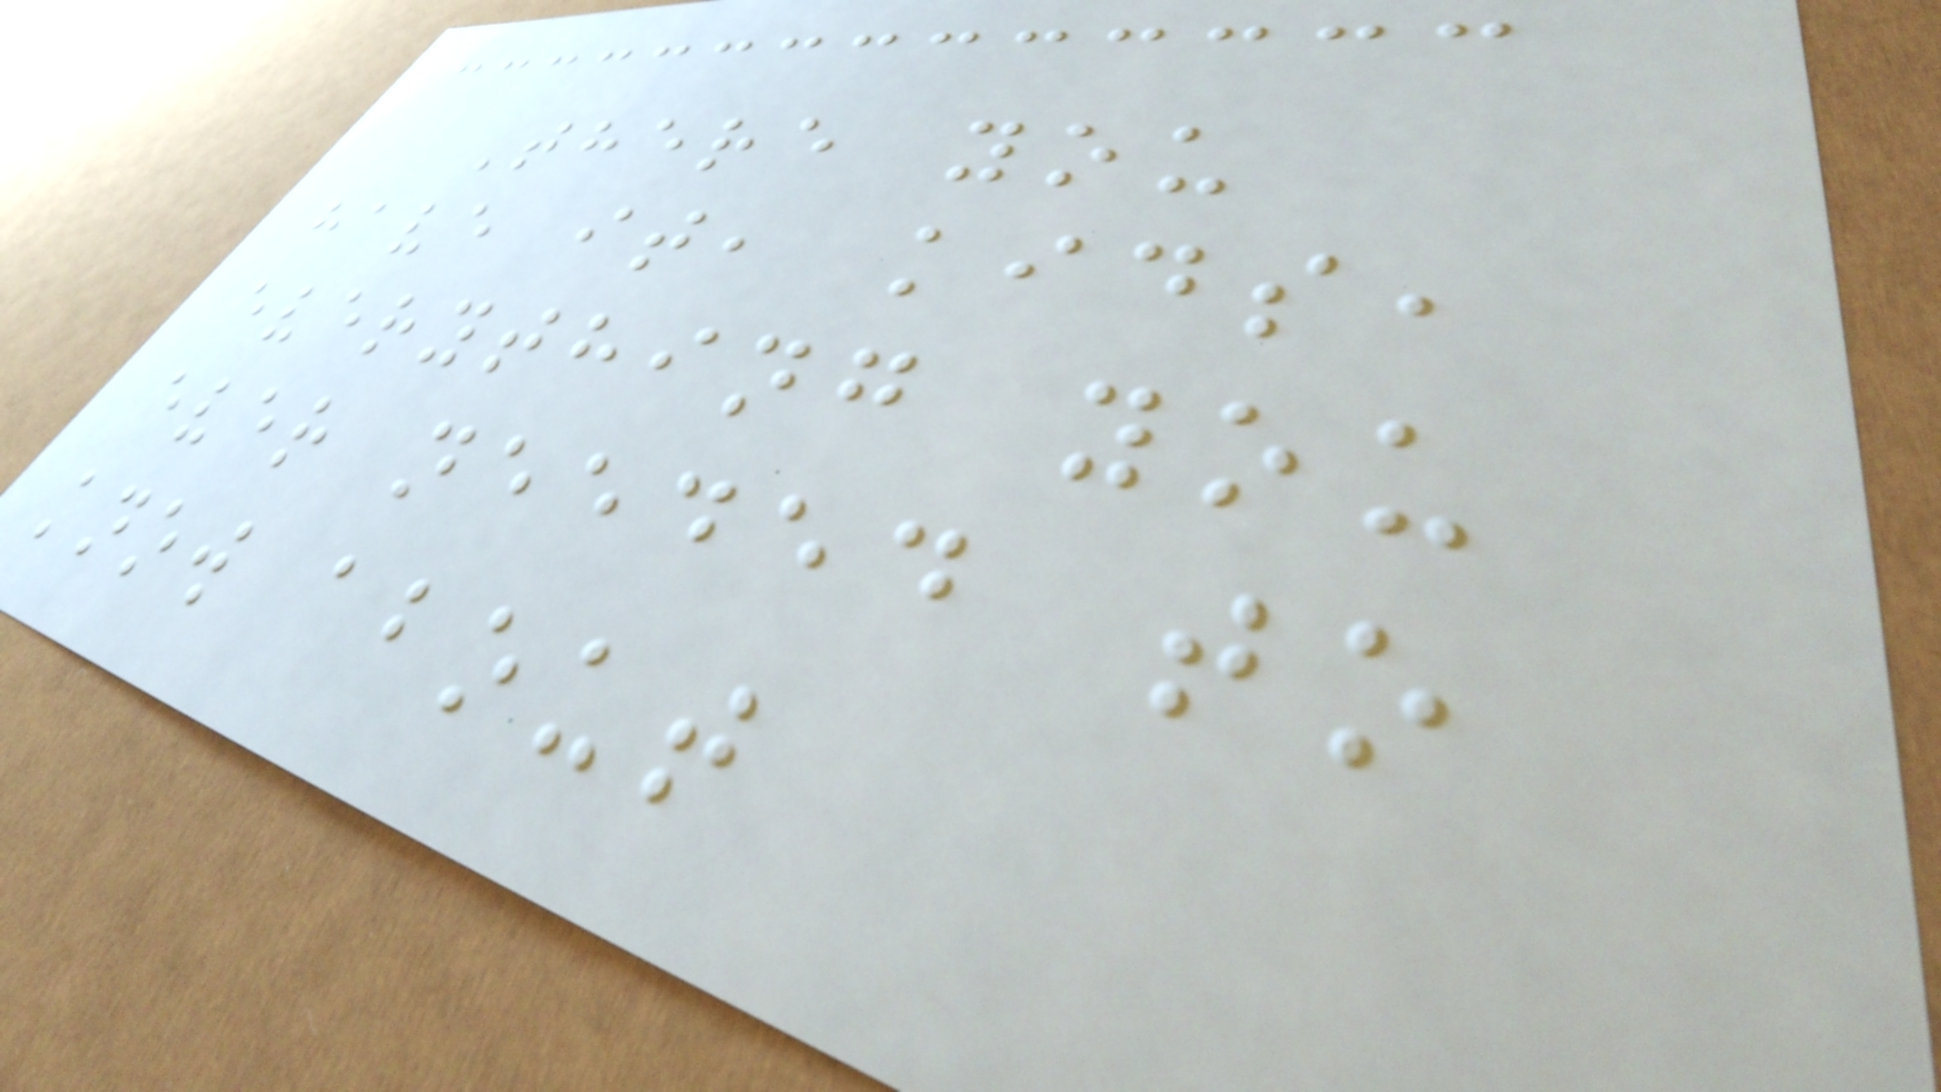There you
have it, kids,
everything you
ever needed to
know about
